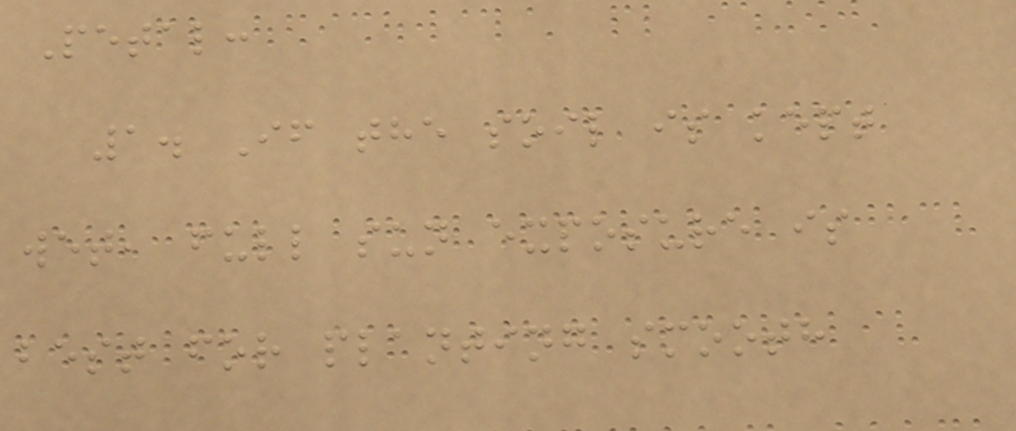Petal:
1. If the soil is kept
wet, full sun exposure is
best for planting smooth
